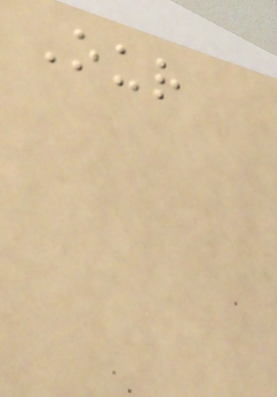Our
